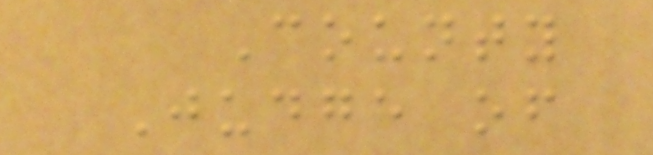County
Judge of
